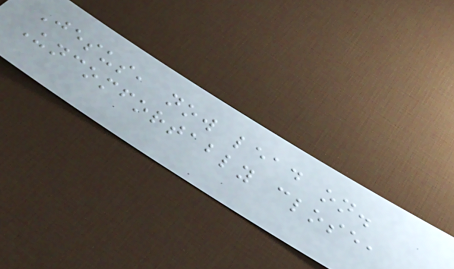Jesus, now lead on.
Uncomfortably close,
